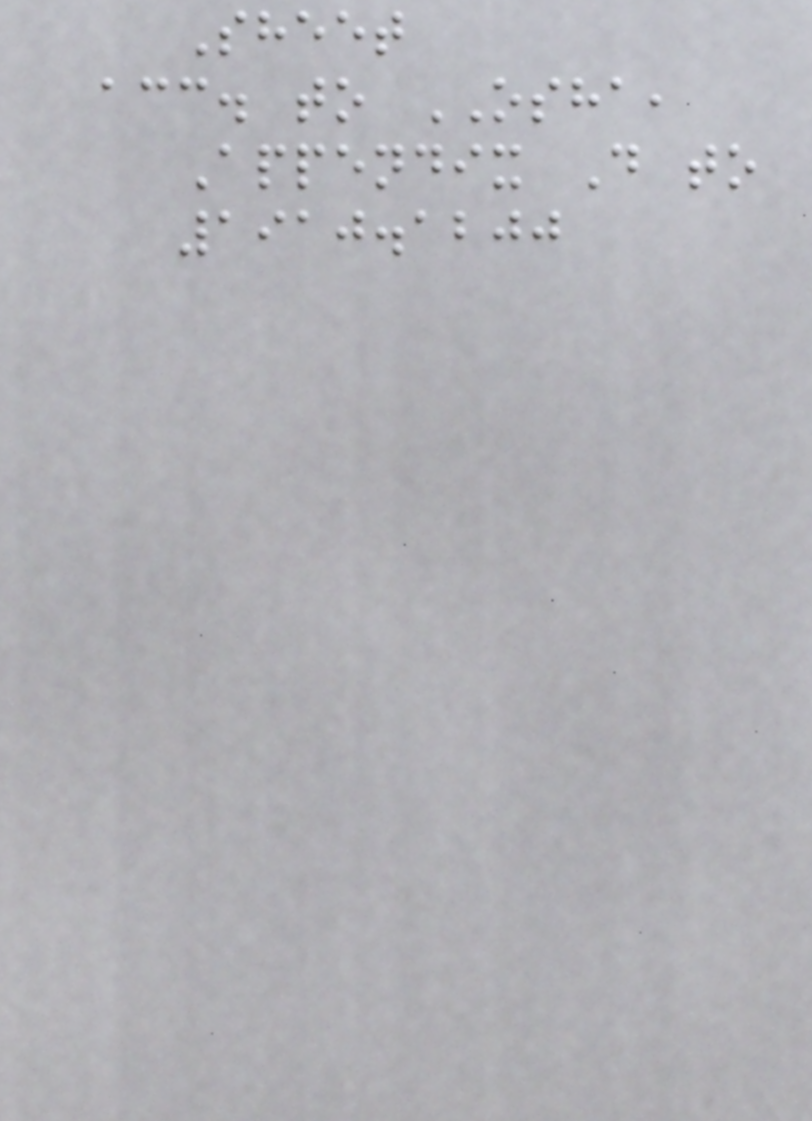Sheet
acc. to OSHA,
Appendix D to
1910.1200
